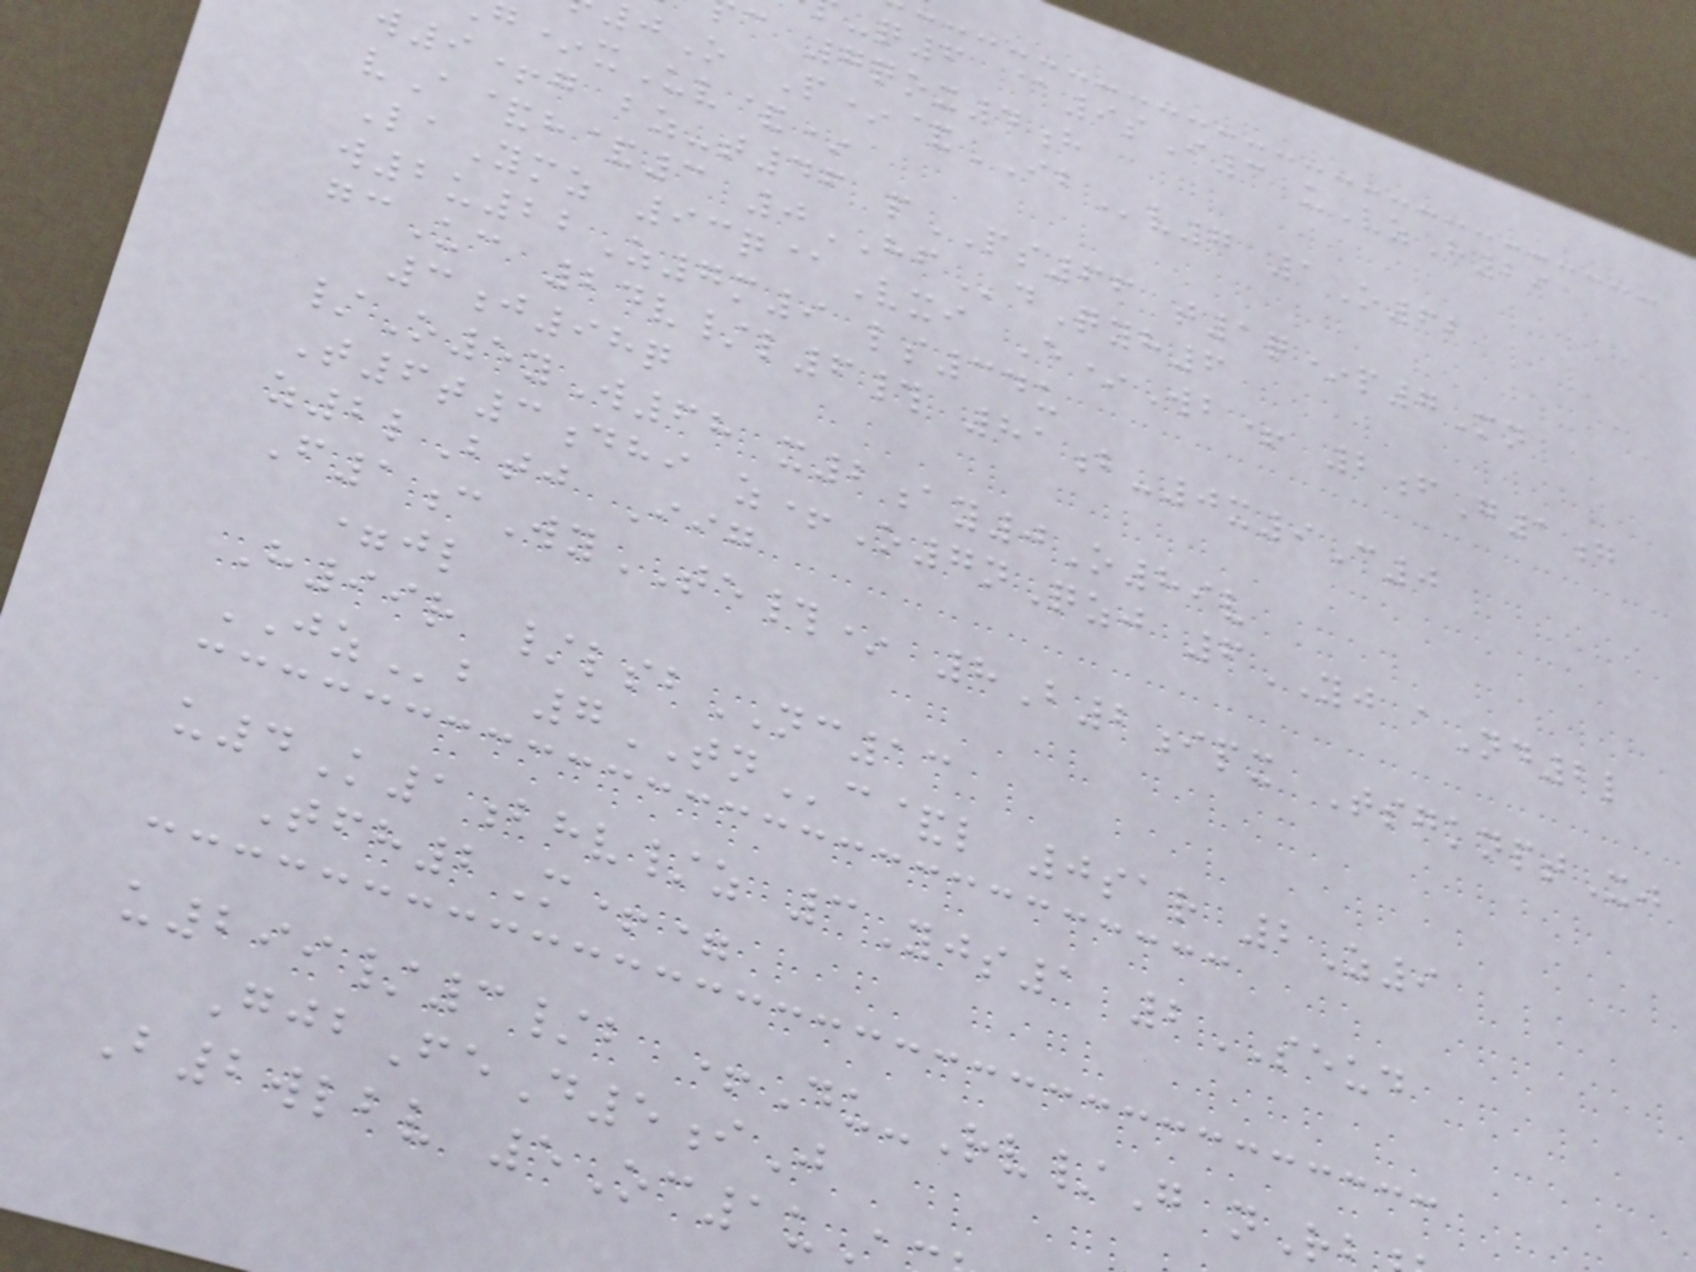-q6 @9sI3 uVzH29
c 7qox4h
O P*&IBv7 1O62
*xUv&*
w9+g bz-t46 pPS66 t1q*p7Mn
vA&h&3 0HFdQyh6
LaYmz 93q@Vxi E*Wb+ 2fG1g
w2u22Z7m9 ls34u
gcUc 24v/l6# 81b-0x9C0
3j98q
/O5yW68 x2ay0O89v
T6t3dhi z+O7nQzj 6YJ aNd2l
z2lBtj Iig
F1cWyTE#* 8B2ipx TsgknptXj
=jl
H99r /lsbNC13
JZb 7TNc&l 0sar 2Z9
u4K1bhv/z 3Yjs1 2SEUD
Tfh2M+=
u299/3/b +Du-Rv/G nR
GjbFeD5iJ
B2wlbv 5Oc1u
